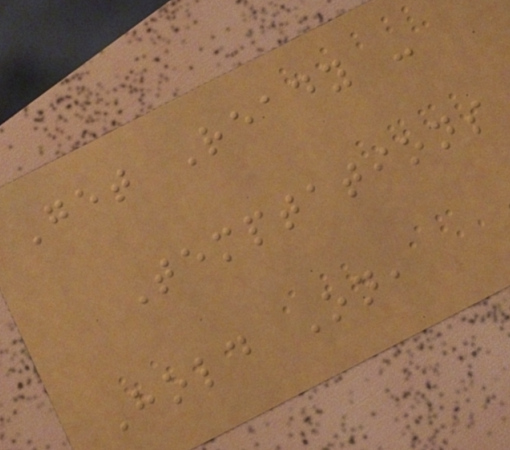Get Ready -
Temptations
Hold On,
